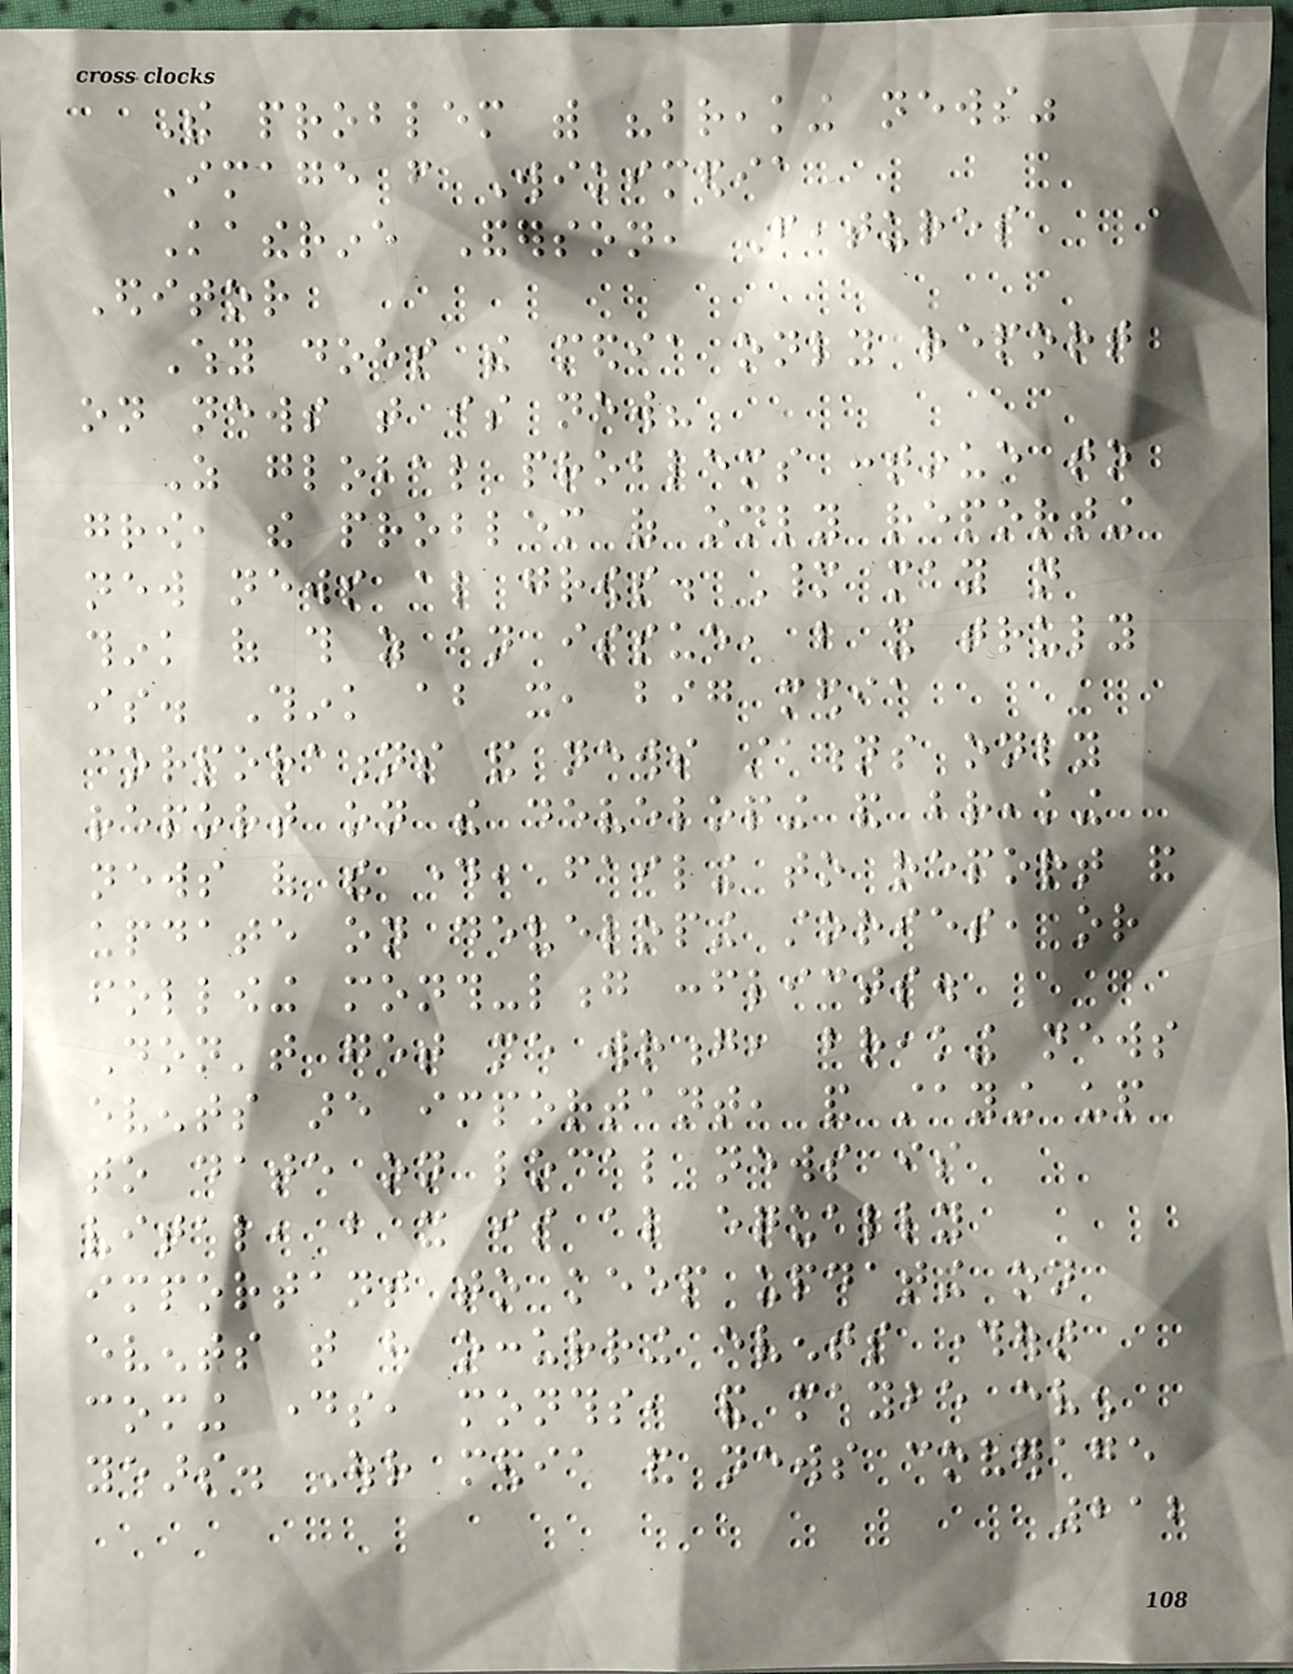The problem with "breaking news"
Image from Wikimedia
Katherine Anderson, Features
Editor
Why does the media only report
on news that is new?
As global problems continue to
grow, the problem of only reporting
new news also grows. Many may not
think of this as an issue, but it truly
is. Think about it, big media
corporations and news stations only
report on the developing and breaking
news of the day, failing to report and
update on developing stories, or
following month-long conflicts.
Don't get me wrong, breaking news
events are important, and staying up
to date on local news is
vital, but it is also equally
important to keep updating on
events that have occurring events throughout
coming days, months, and maybe even
years. Our media and news coverage
212
